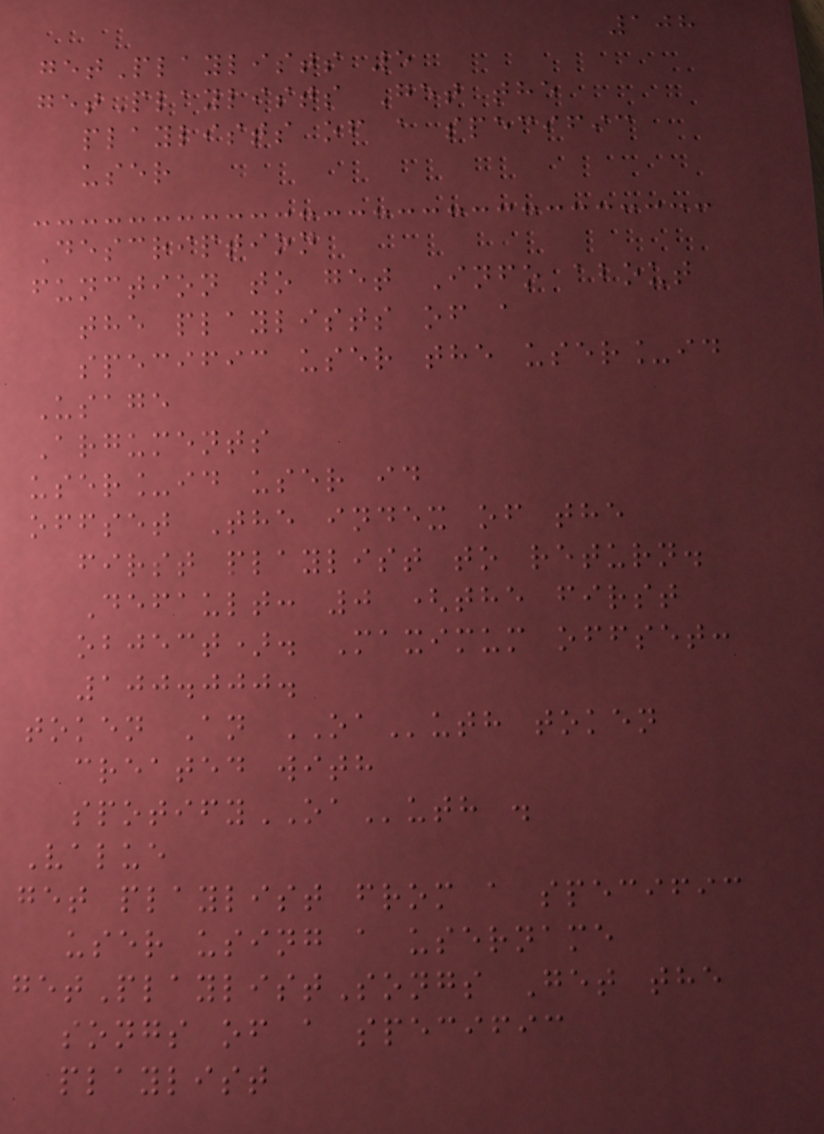108
getPlaylists 5
getPlaylists Get the
playlists of a specific
user
Description
function to get Info about
the playlists of a
specific user the user_id
Usage
Arguments
user_id user id
offset The index of the
first playlist to return.
Default: 0 (the first
object). Maximum offset:
100.000.
token An OAuth token
created with
spotifyOAuth .
Value
get playlist from a specific
user using a username
getPlaylistSongs Get the
songs of a specific
playlist
